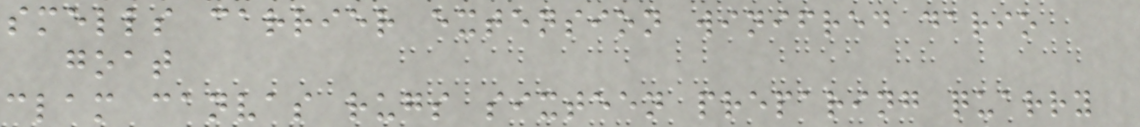smells carrier extension winifred dario
goat
clam canvas rugs sixteen preparing quarry
